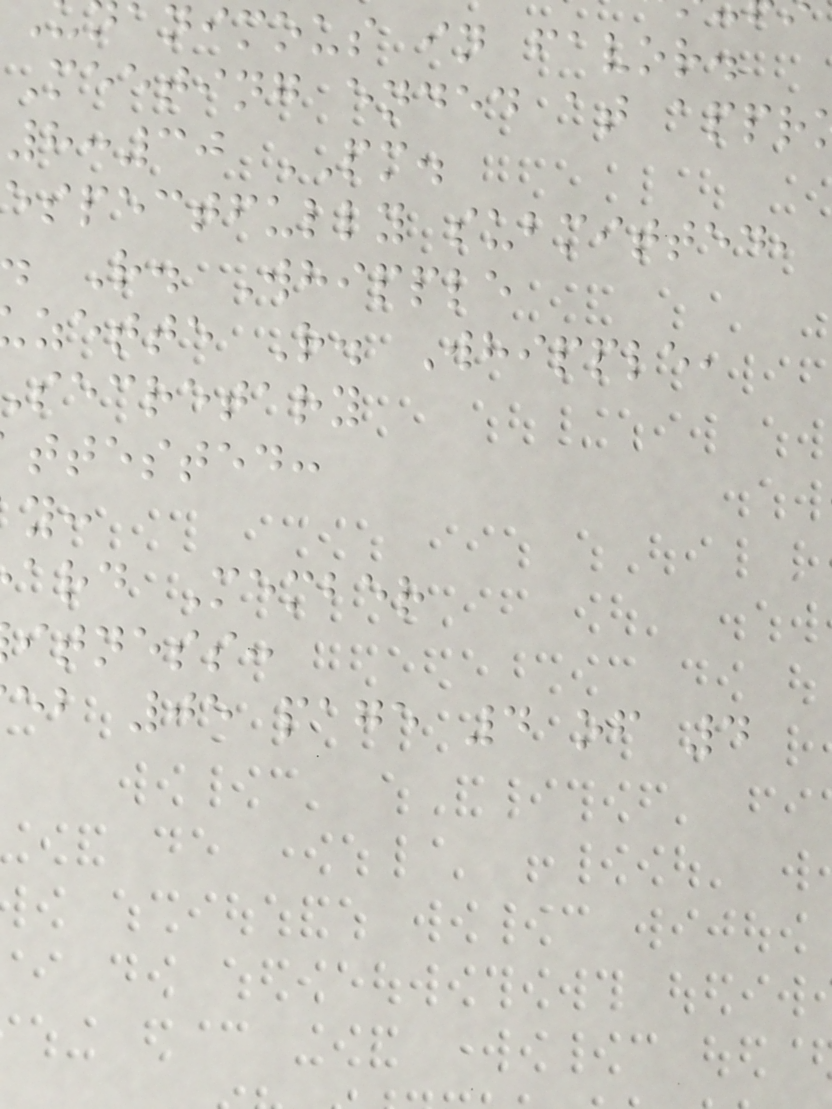nimous in favor.
Meeting ended at appr
8:30 PM.
espectfully submitted,
R. Whipple
zette R. Whipple,
secretary
ttested:
ard Member
itness:
eb 05 page 4 of 4
